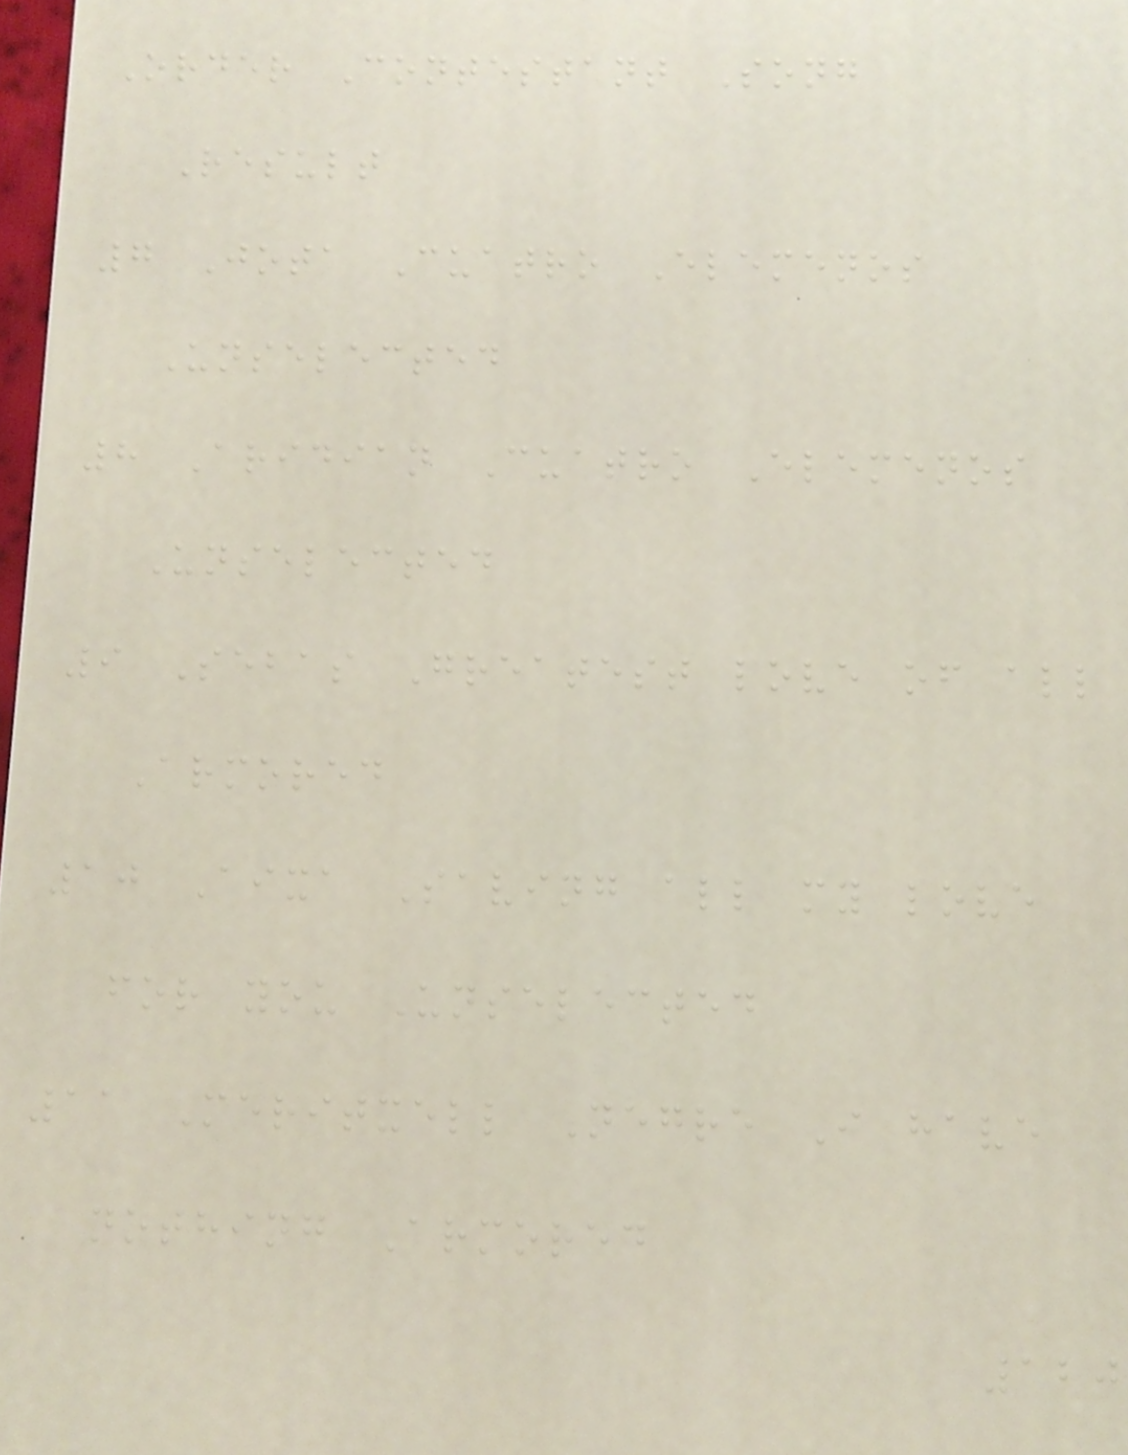Order Contestant Song
Result
7 Jota Cuatro Elemenos
Unselected
8 Aridian Cuatro Elemenos
Unselected
9 Sebas Greatest love of all
Armored
10 Aixa Saving all my love
for you Unselected
11 Meritxell Negre I have
nothing Armored
120
